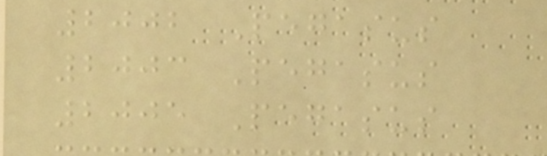2002 Pegasus
2003 Pegasus
2005 Pegasus
